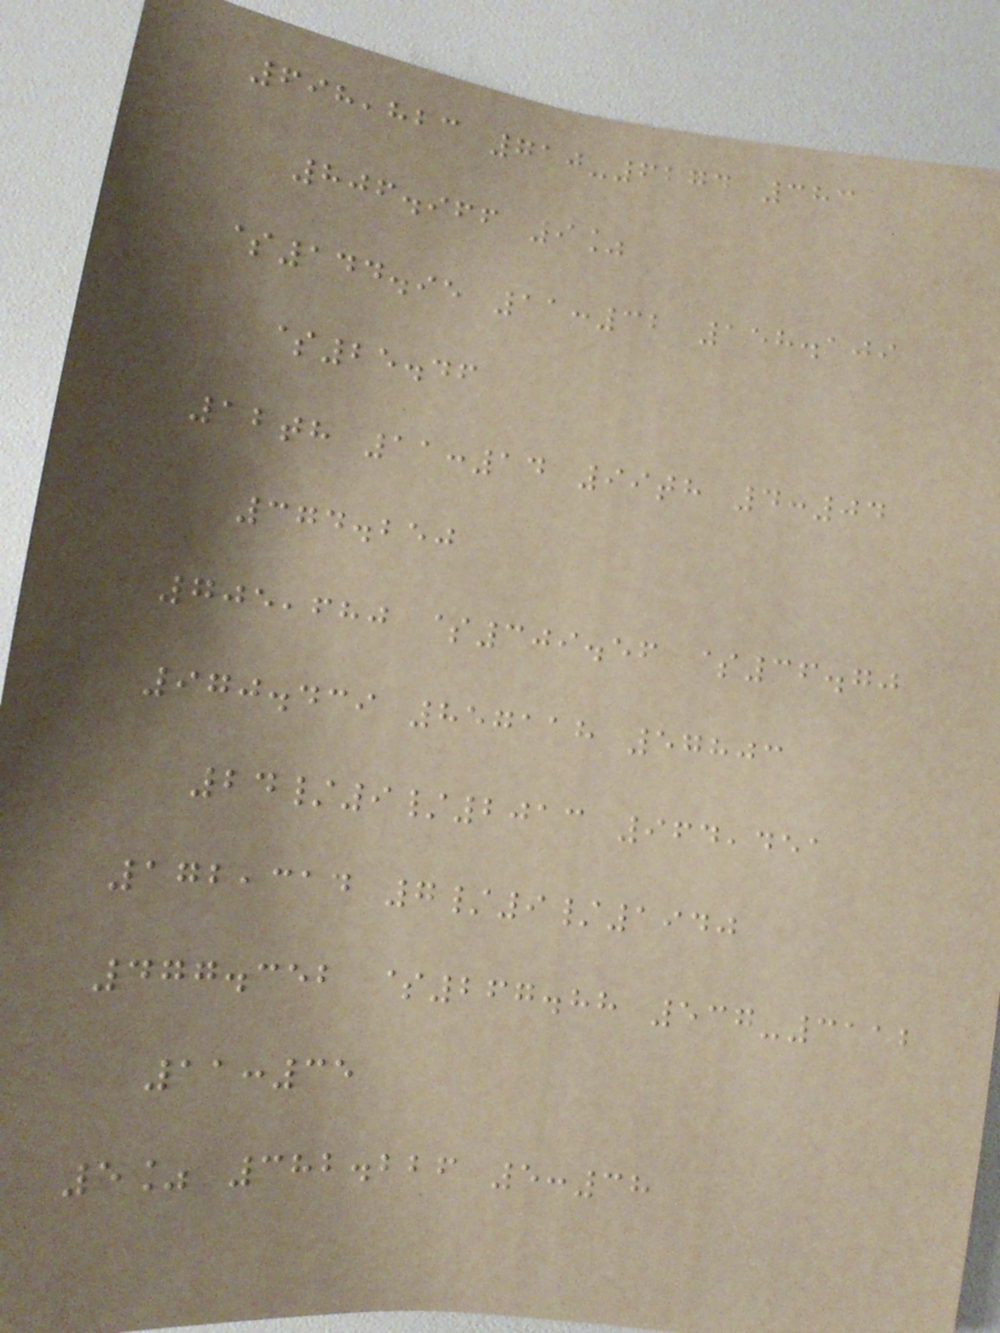698,823 710-6274 383
806.966 9%
$144.95 11:32 158.109
$25.46
12th 11:14 99th 4:04
374.250
705,680 $309.56 $36.70
970.439 857118 57803
24/9/2013 964,451
172,314 7/9/1940
477.352 $267.88 537-3112
11:35
5% 382.226 5:38
